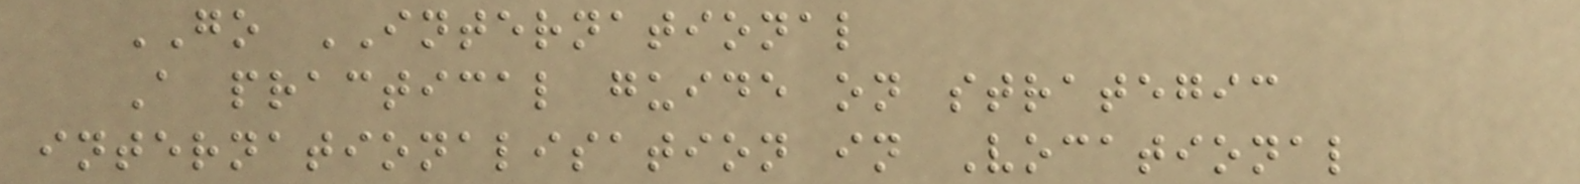GO INTERNATIONAL
A practical guide on strategic
internationalisation in Vocational
